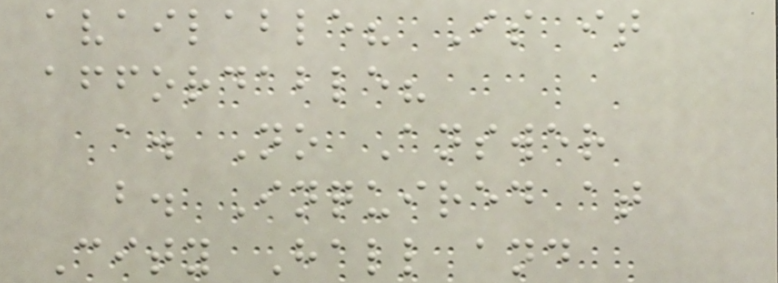available? Is it
affordable?
a. No Answer
b. Inquired at
City Hall and
